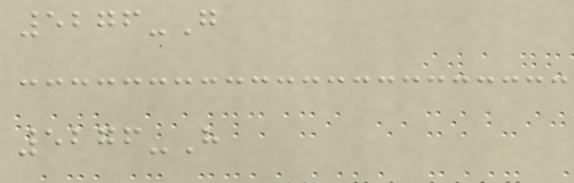5276-G
5276-H
